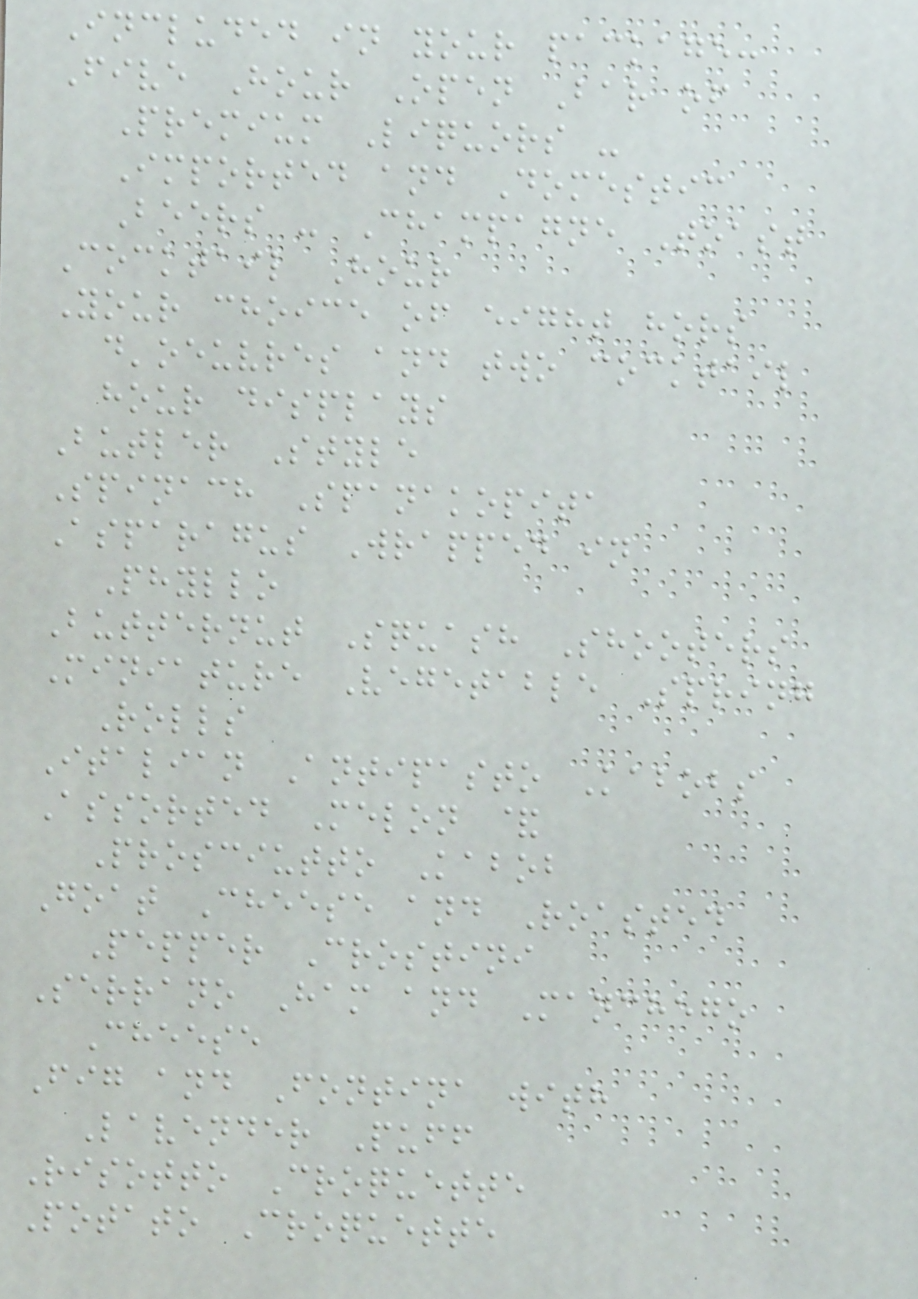Included in your package:
Five Hour Open Bar of
Premium Liquors -
Imported and Domestic
Beers - Champagne Toast
Cocktail Hour
Your choice of eight hors
d'oeuvres and two cocktail
hour displays
Butler Style
Spinach Spanakopita
Asparagus Wrapped in
Phyllo
Butternut Squash Shooters
Miniature Vegetable Spring
Rolls
Italian Antipasto Kabobs
Assorted Melon &
Prosciutto Kabob
Goat Cheese and Roasted
Pepper Crostini
Serrano Ham and Manchego
Cheese
Fig and Fontina with
Lavender Puff
Risotto Croquette
Potato Croquette
